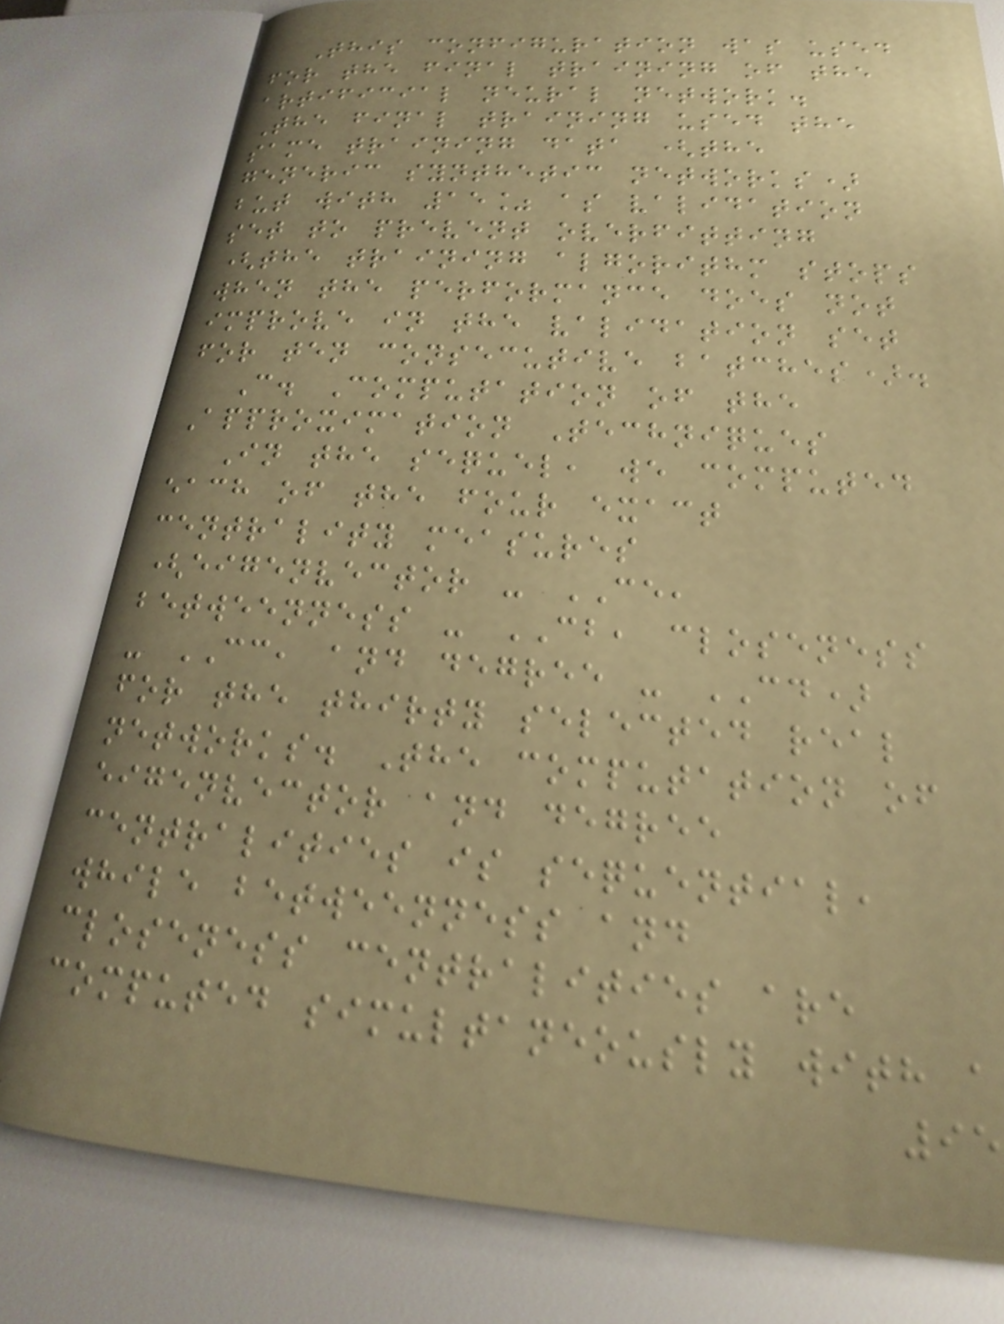This configuration was used
for the final training of the
artificial neural network.
The final training used the
same training data (the
generic synthetic networks)
but with 15% as validation
set to prevent overfitting
(the training algorithm stops
when the performance does not
improve in the validation set
for ten consecutive batches).
C. Computation of the
Approximation Techniques
In the sequel, we computed
each of the four exact
centrality measures
(eigenvector - CE,
betweenness - CB, closeness
- CC, and degree - CD)
for the thirty selected real
networks. The computation of
eigenvector and degree
centralities is sequential,
while betweenness and
closeness centralities are
computed simultaneously with a
95
